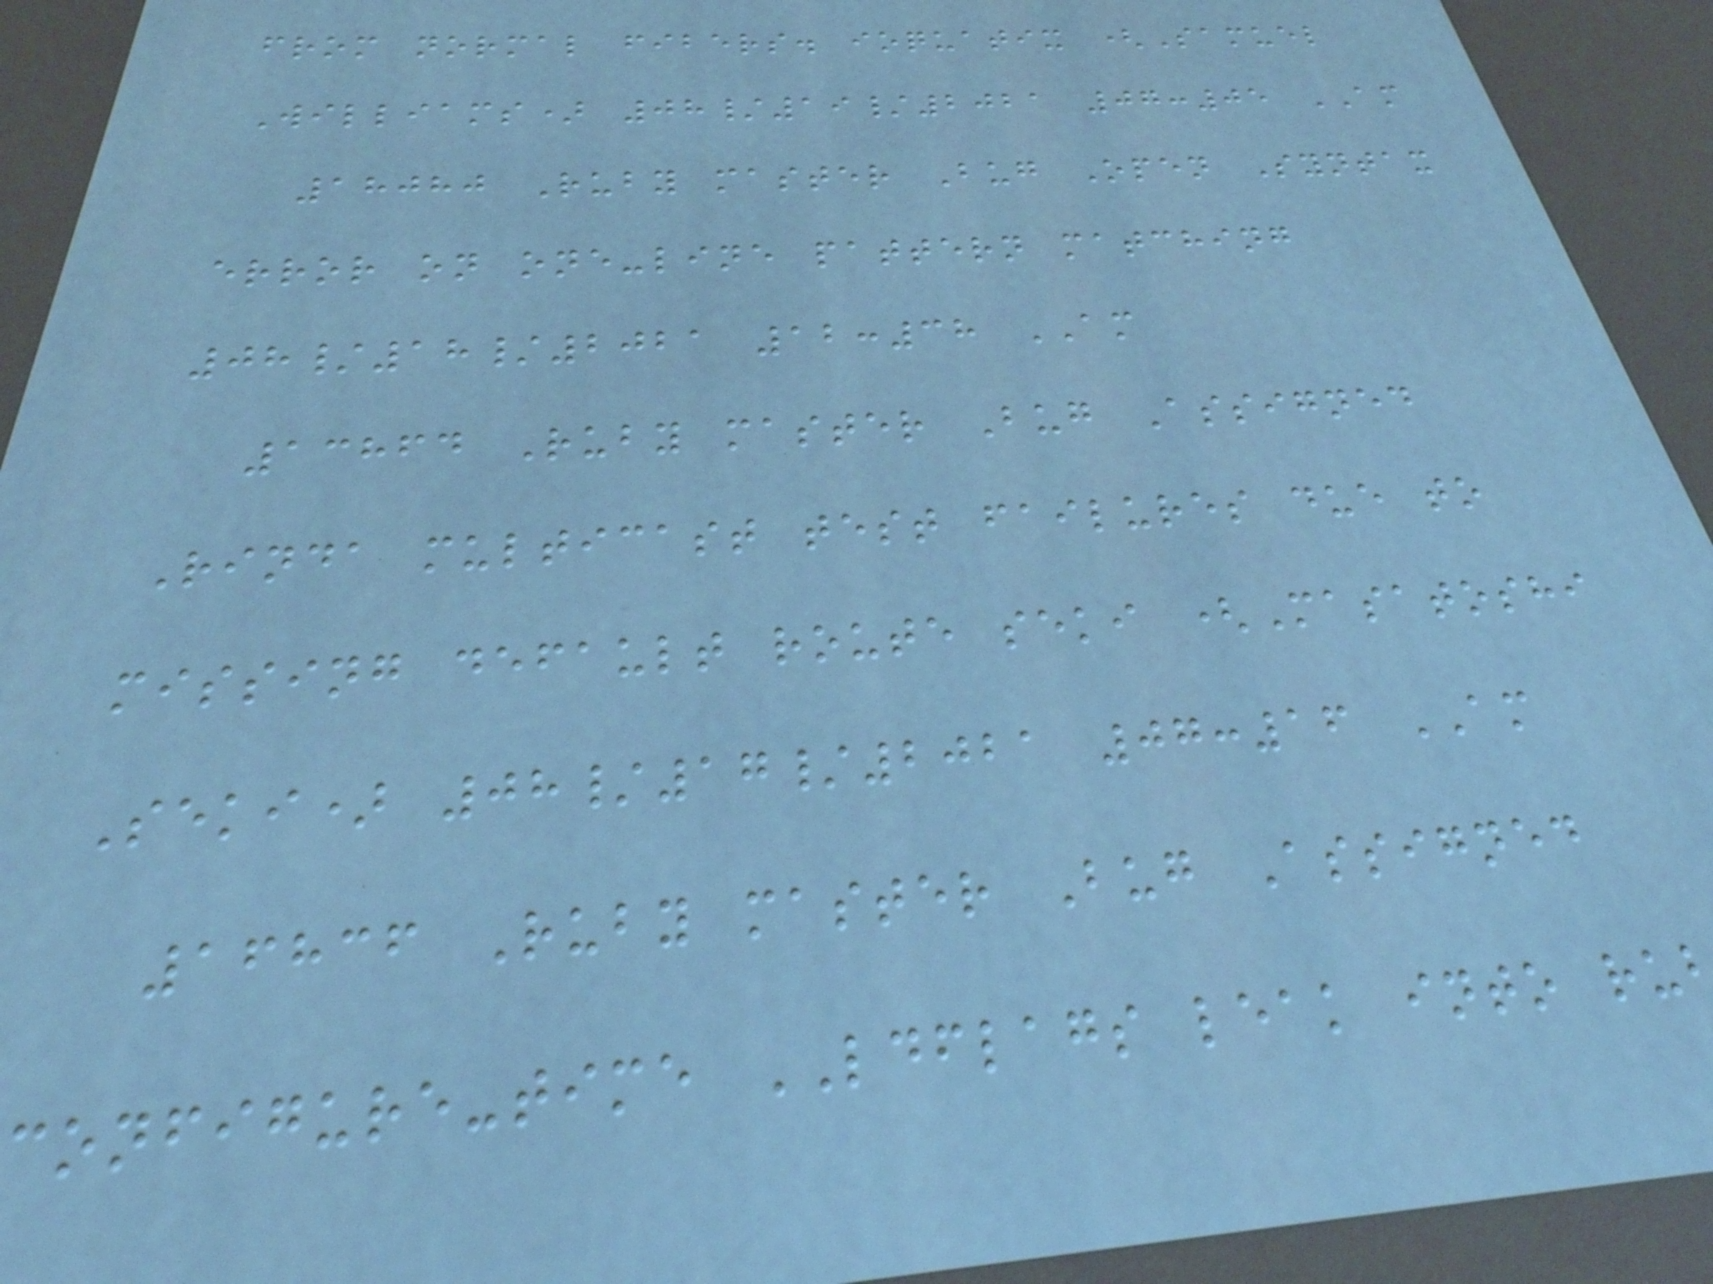from normal fibers. ioquatix (Samuel
Williams) 08/19/2021 07:05 AM
18080 Ruby master Bug Open Syntax
error on one-line pattern matching
08/18/2021 12:38 AM
13864 Ruby master Bug Assigned
Rinda multicast test failures due to
missing default route seki (Masatoshi
Seki) 08/17/2021 07:16 AM
16836 Ruby master Bug Assigned
configure-time LDFLAGS leak into ru
